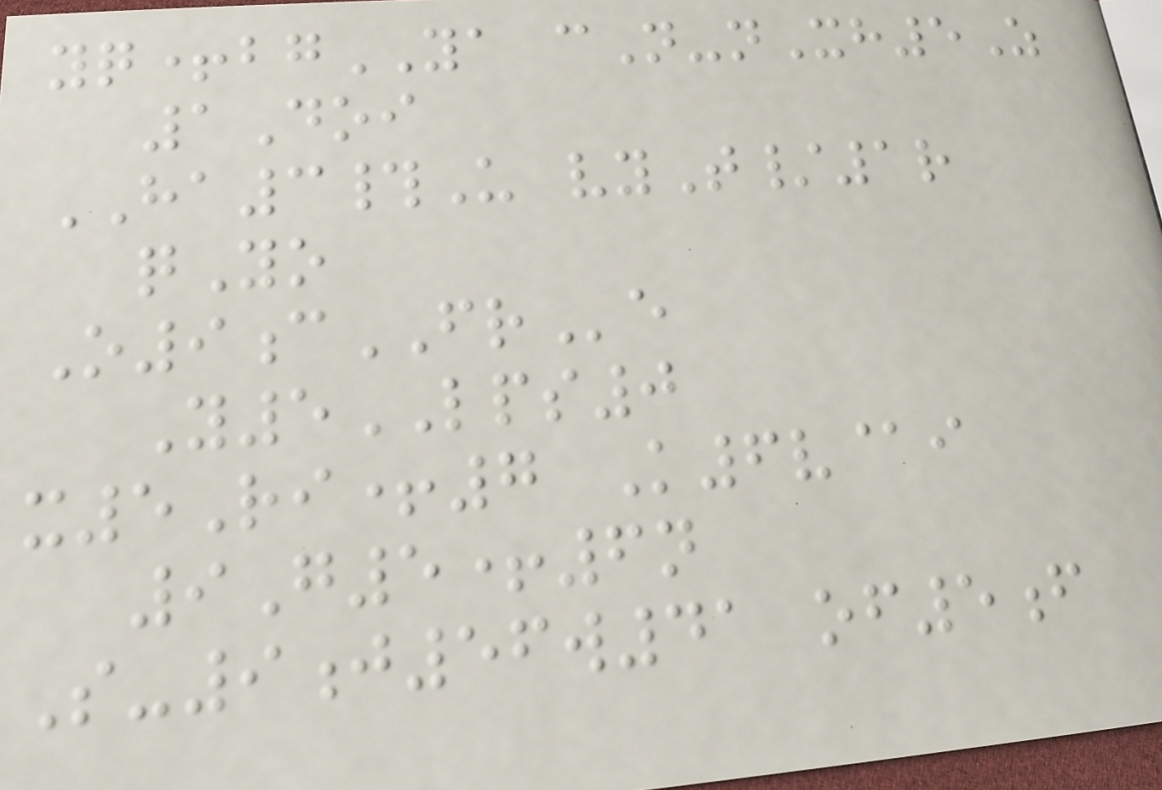yq+bgYA cN-nXh5Z
1Doi
HA3#U vyT/1r
qYo
O9cFRe
Y5LPS0
x5Ri+7 K6v@i
9G5+6n
S-9j56w41 of5f
